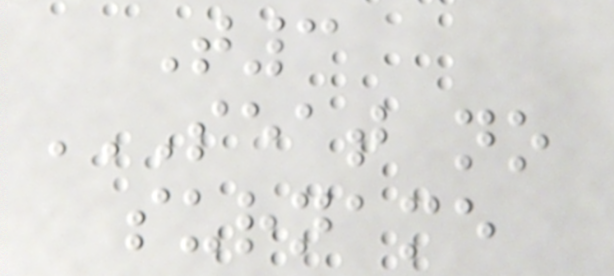T3
SEAT NO
SURNAME
